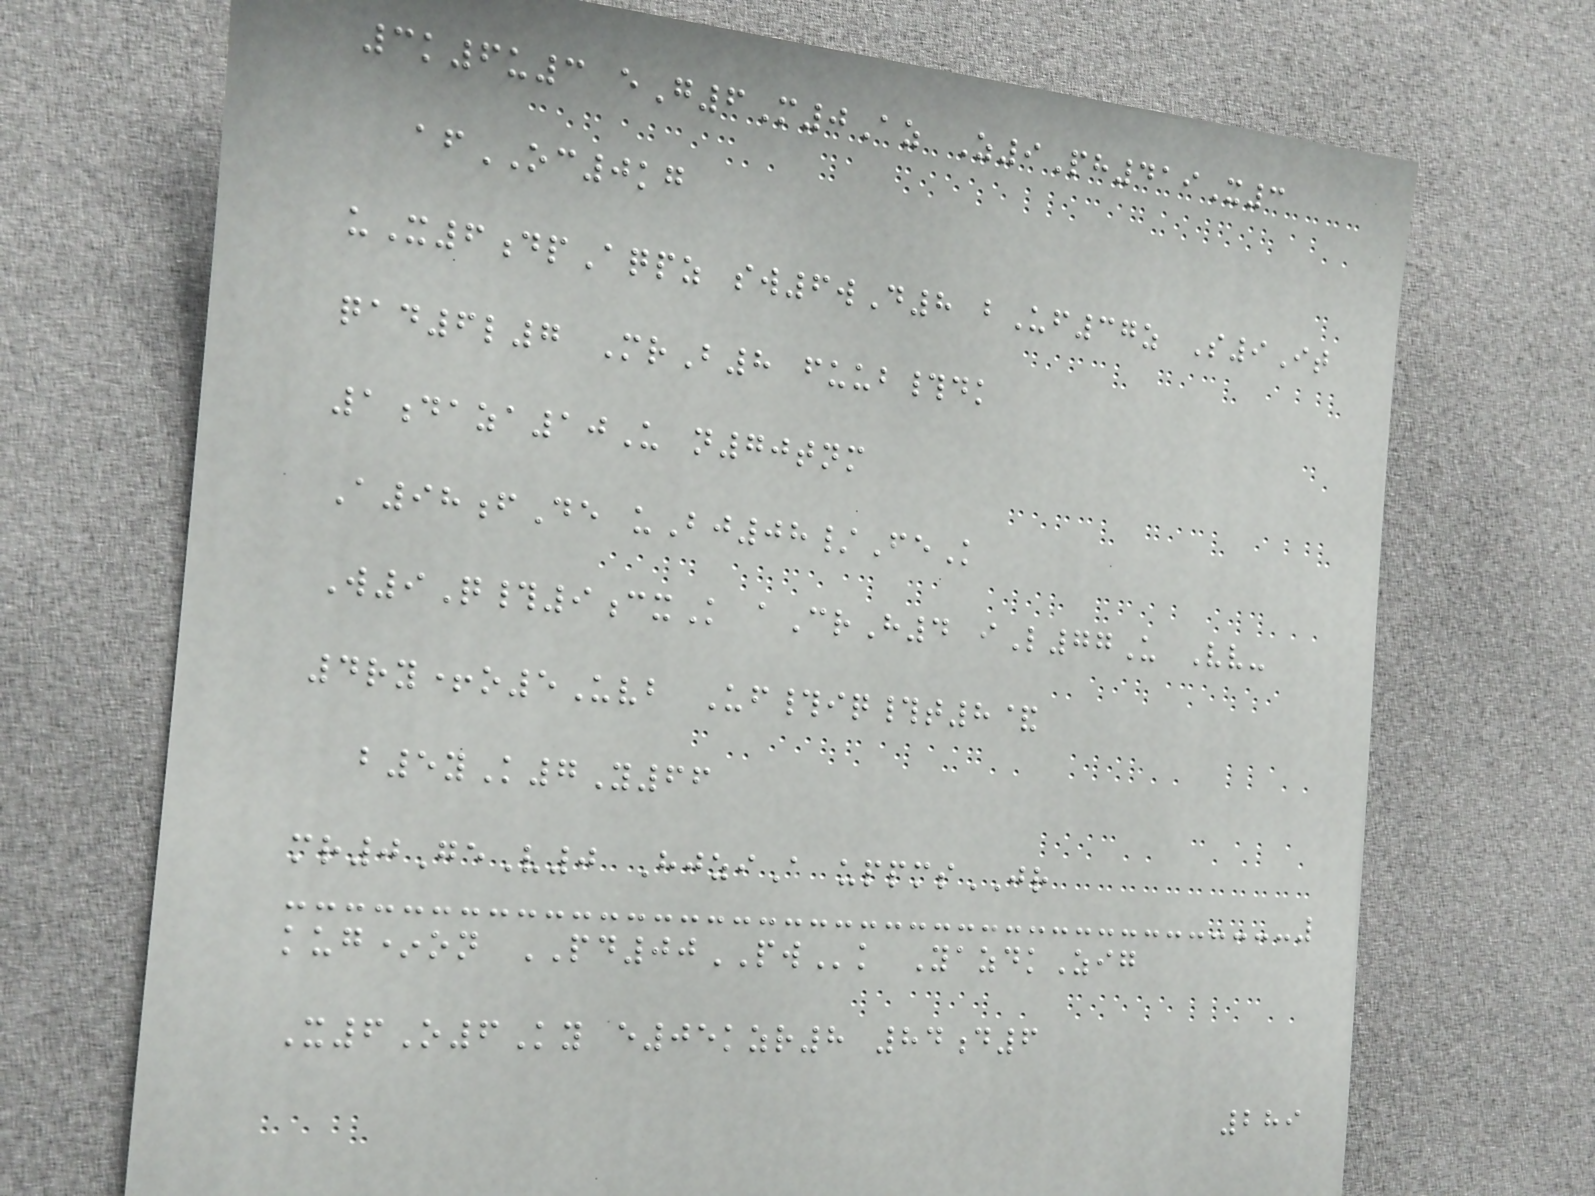3k6u3 eG6M0Az Z9Ph419X3
afOC0kg
uX6dpAqpz sw6wD8 bUf37z S9It
qad6l7 MrB8 fuub#dk
1daza10U n70tnm
A98fDe uBj08/FeK
W9Q#9cxK aCrH4 iL77U Vv-
4ry+o5Uvb Uf#iq#t8&
b5yK7Y66
mr0GeV0 HjziA uppmsJR
kug*on PD00PWk YazdkZig
X6O6Ky e05kzr8 84d6
289
